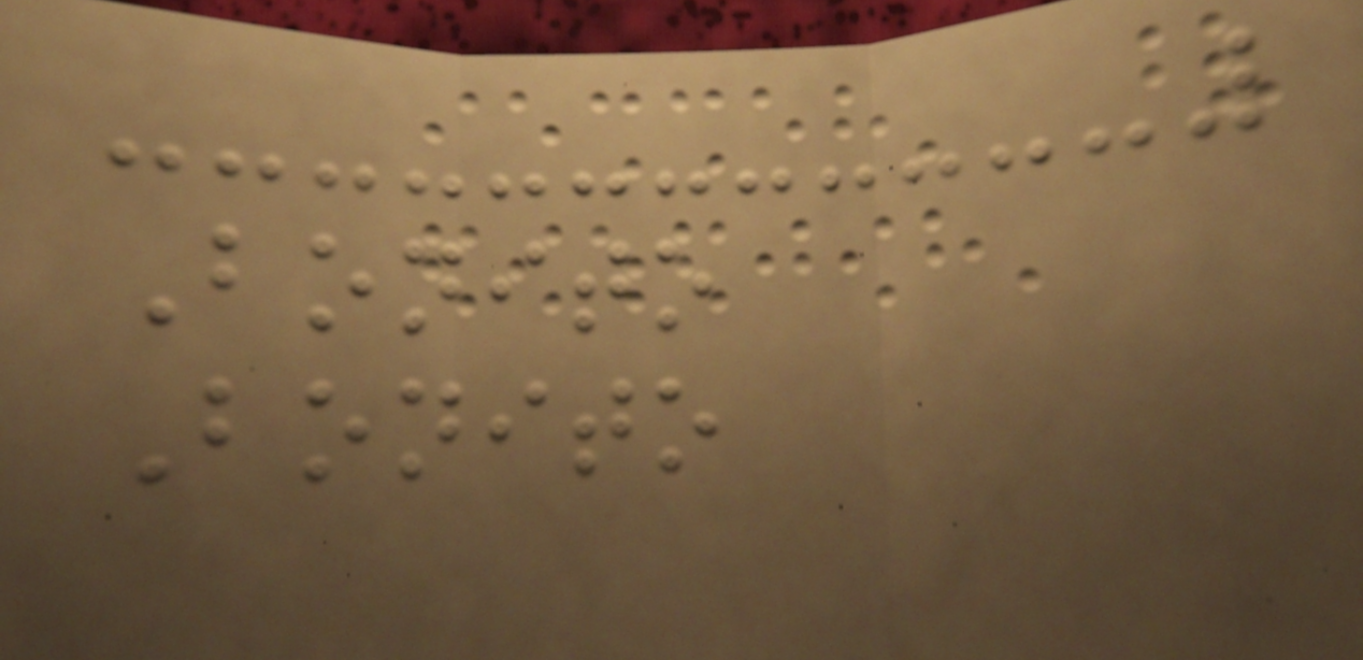Bonito
Bonito
